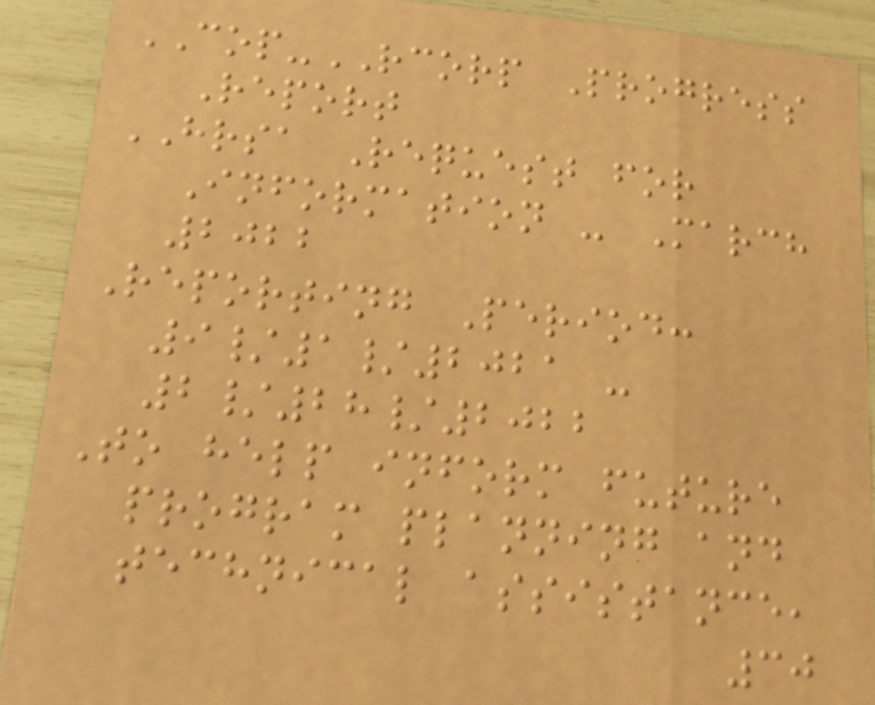COP-RCORP Progress
Report
HRSA Request for
Information - March
2022
Reporting Period:
9/1/2021 -
2/28/2022
To help inform future
program planning and
technical assistance,
30
